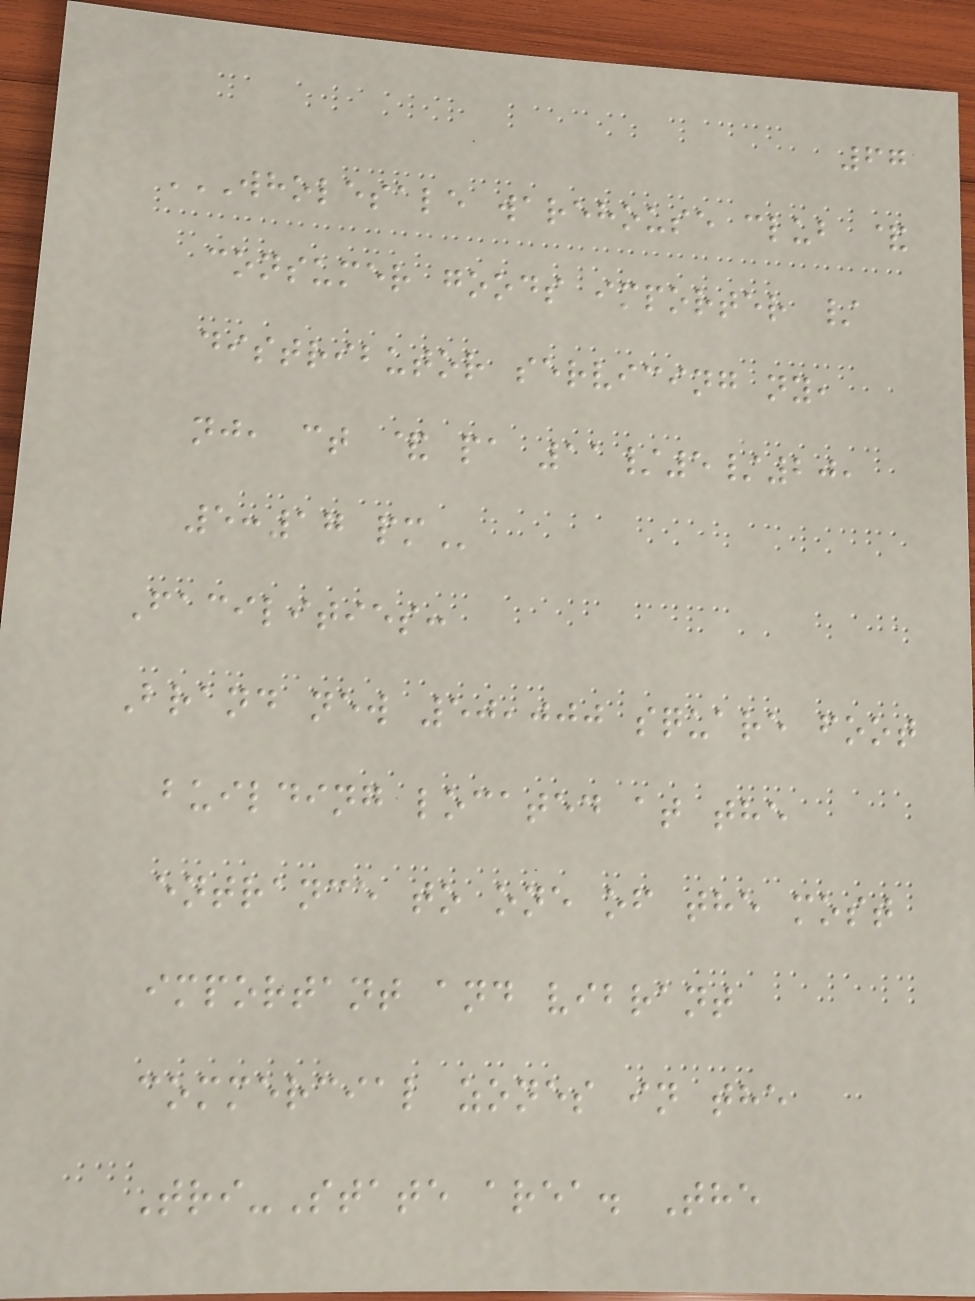67
WHOLESALE WAREHOUSE CLUB &
CONSUMER GOODS IMPORTER /
DISTRIBUTOR SERVICING NY,
NJ, CT & PA 11/5/20,
5:17 PM
Facilities:
Brand new 50,000 square foot
building located at the
entrance to one of the most
important and vibrant
commercial zones in the
Tri-State area. The
